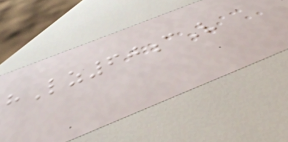hLz60cV
